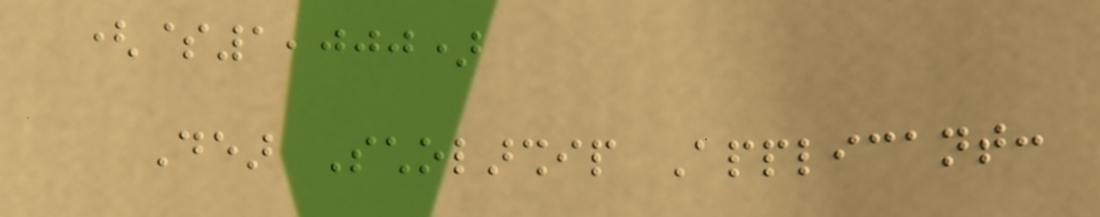($1,000)
Dear Scholarship Applicant:
